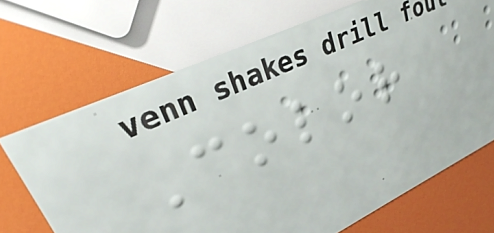Color
